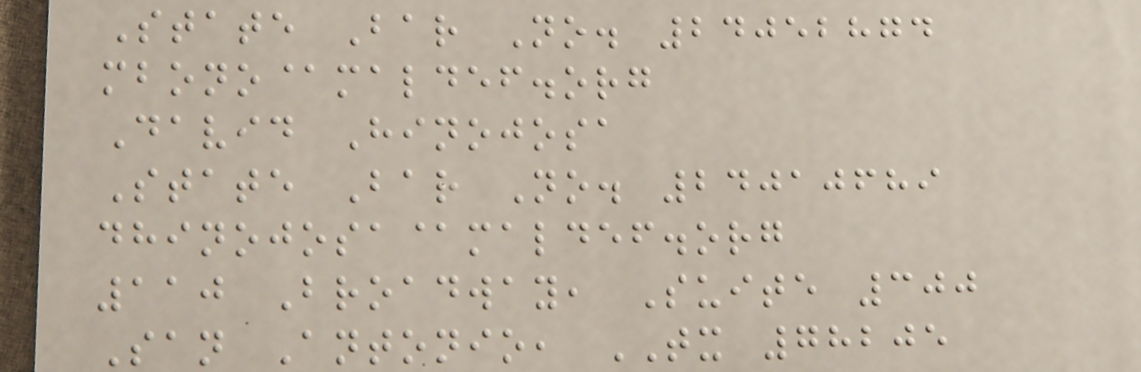State Bar No. 24052874
mbono@maldef.org
David Hinojosa
State Bar No. 24010689
dhinojosa@maldef.org
110 Broadway, Suite 300
San Antonio, TX 78205
